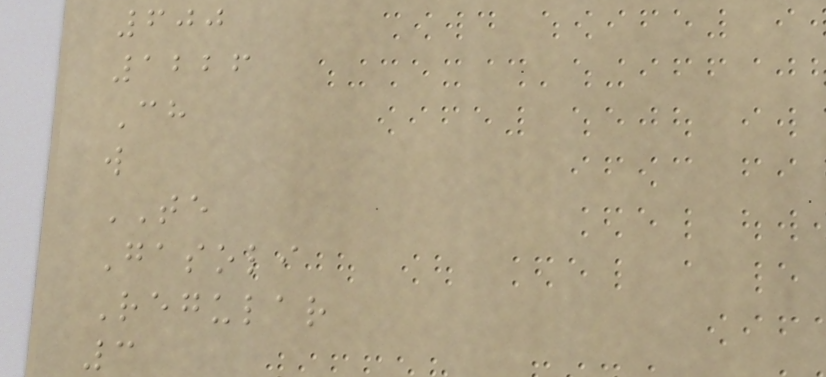600
1226
Ch
w
TE
Gasoli
Regular
3
